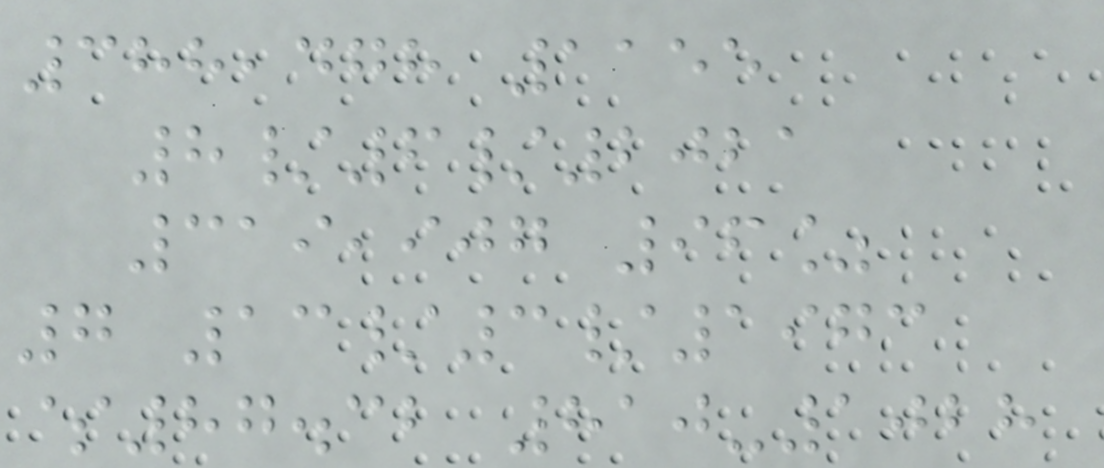388,478 1155
8/6/2021
319,907 96%
7 13/3/1973
$87.32 810-1028
